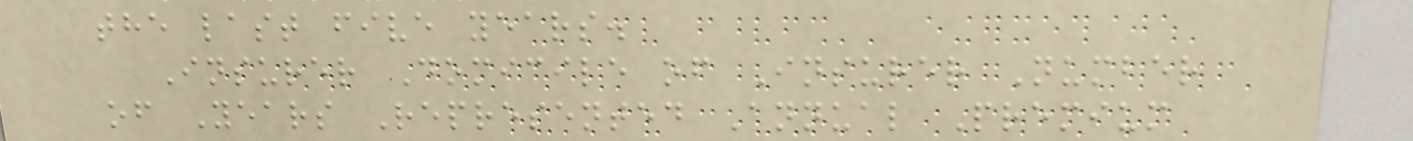the last five years.
Insurer Domicile of Insurer Number
of Years Represented Annual Premium
